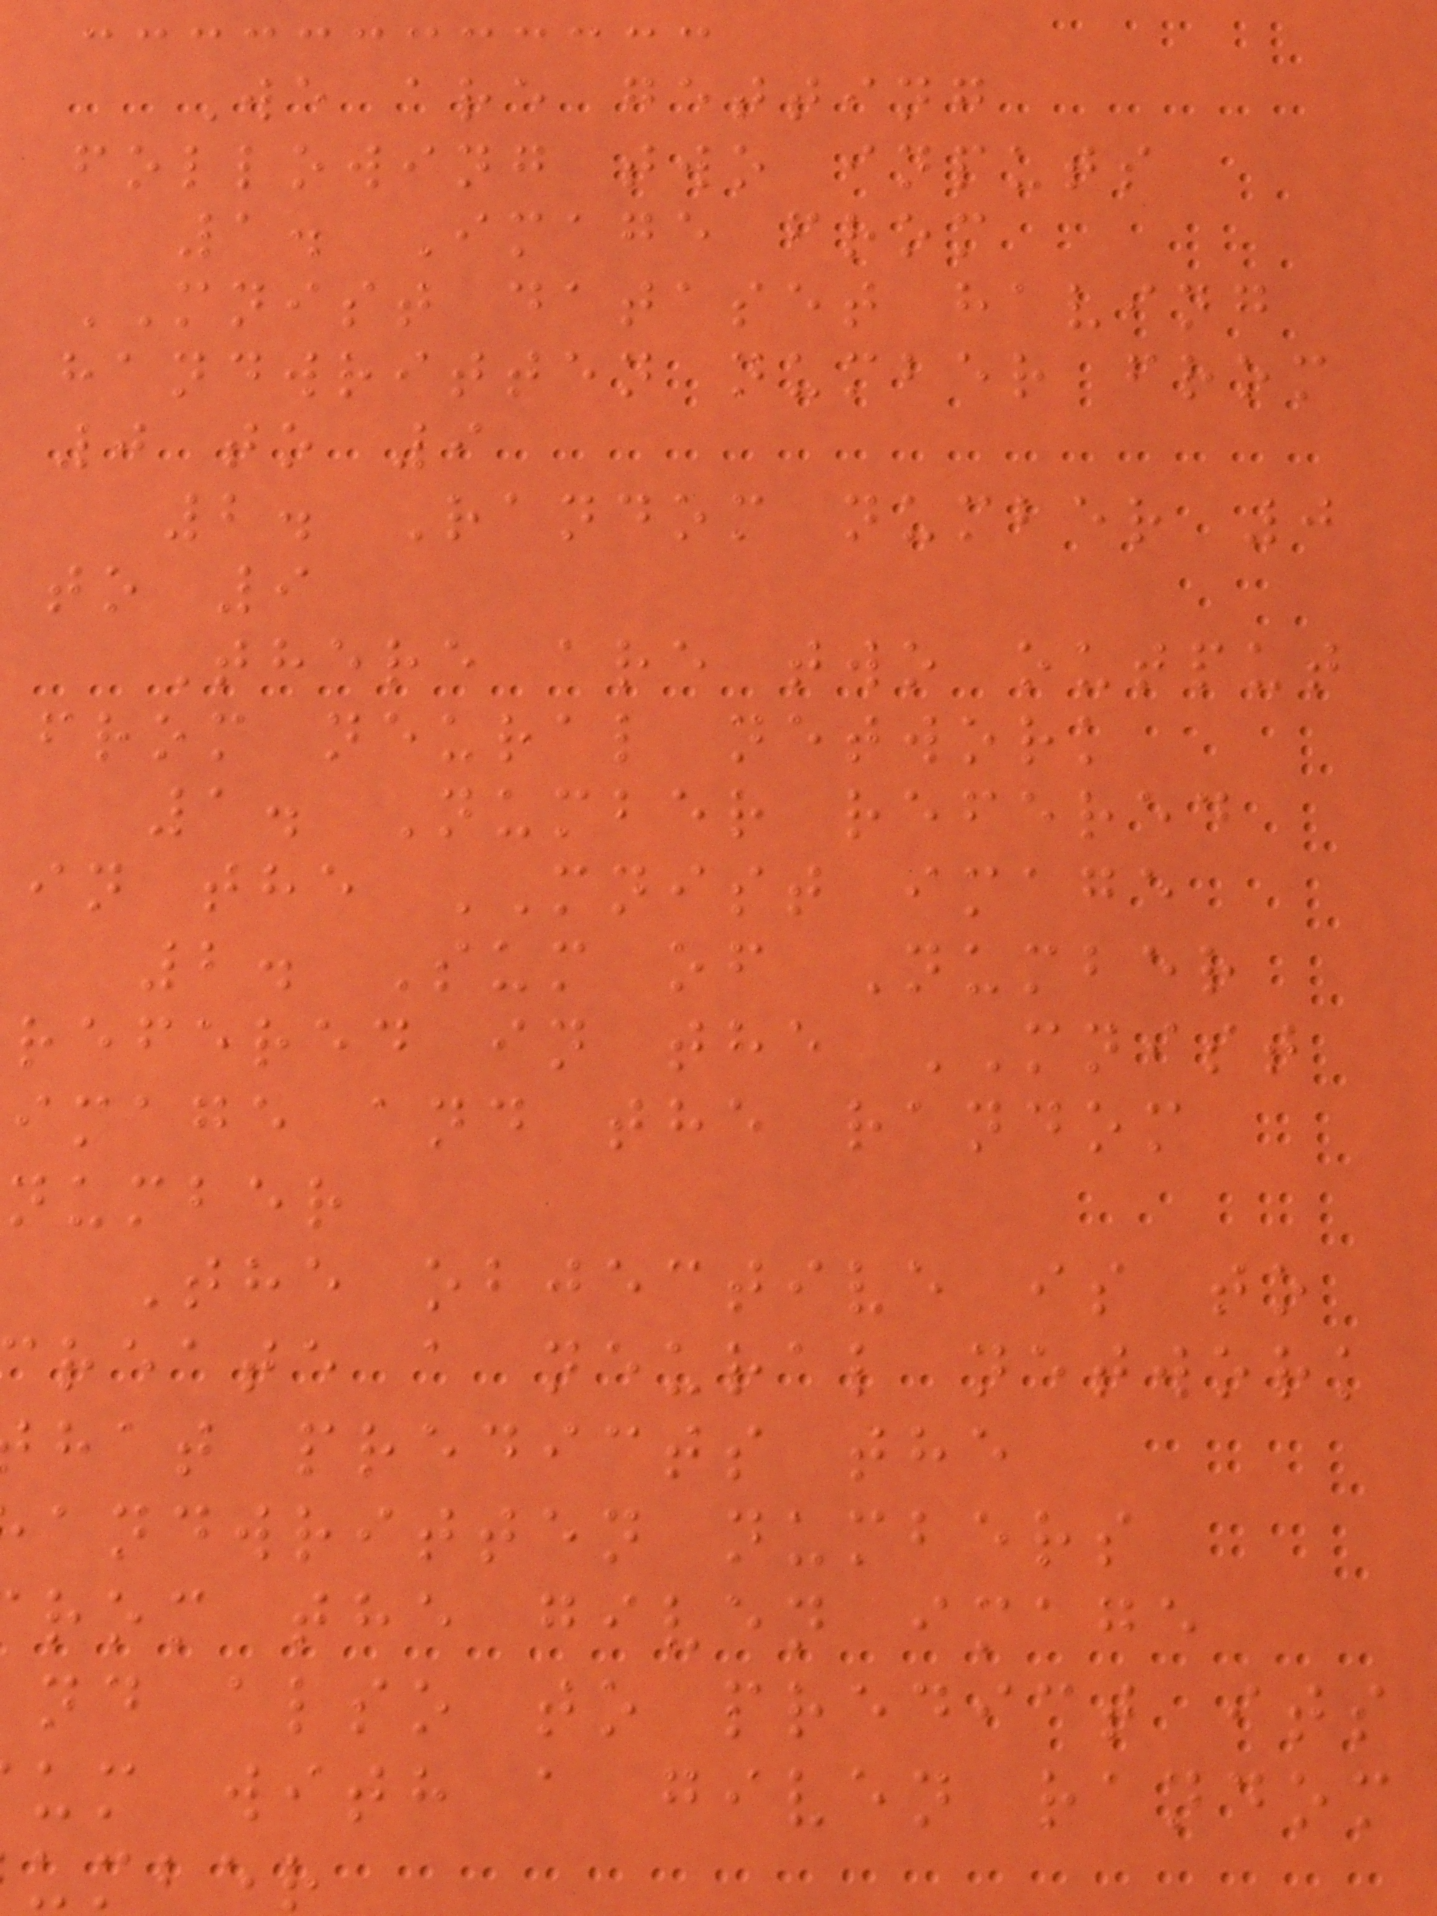We are getting
following two inputs
1. Image from
MNIST dataset having
handwritten number from
0 to 9
2. Random number 0
to 9
There are two output
from neural network
1. Number refered
in the MNIST image
2. Sum of Number
refered in the MNIST
image and the random
number
The objective is to
reate a neural network
hat predicts the
andwritten numbers
rom the given image
nd also to predict its
um with a given random
umber
